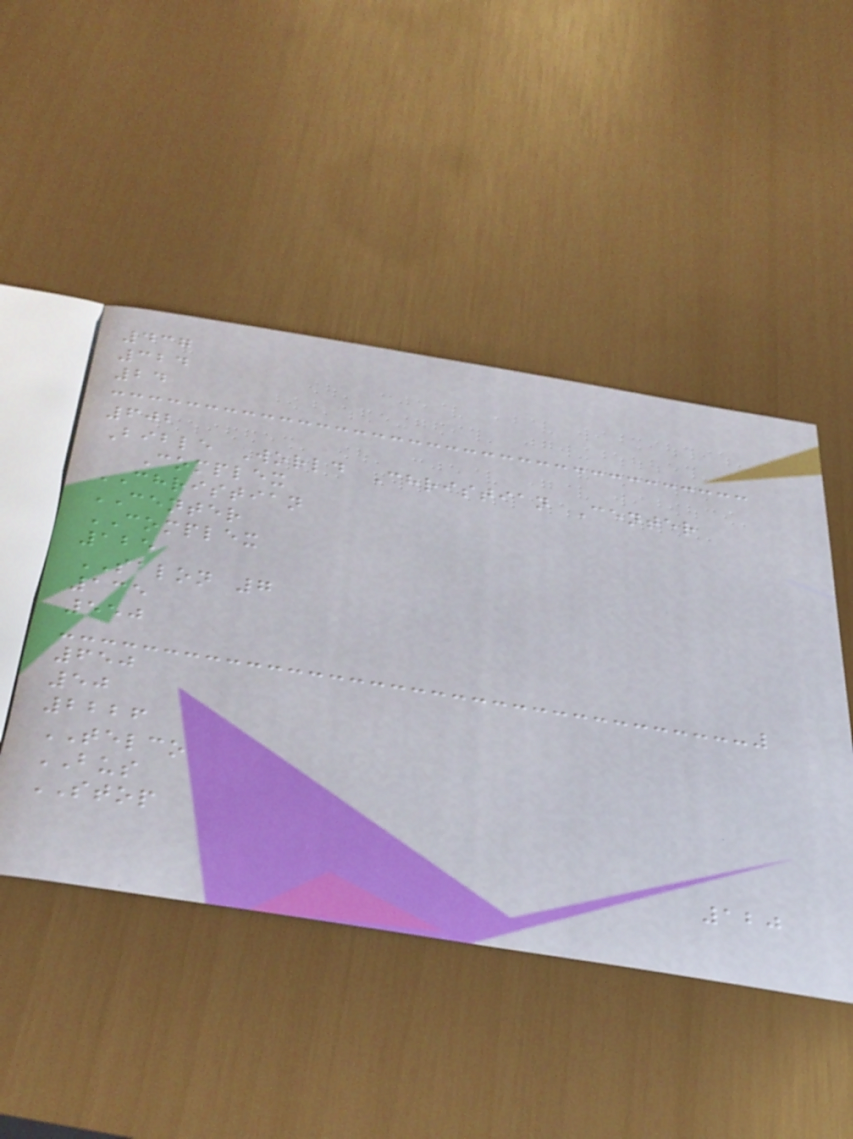437
324
24
602
Bible World Christian Center
Complex
CHRISTIAN
CENTER
COMPLEX
125
SALON 7
135
550
650
50
2226
TELCO
BUS
STOP
120
